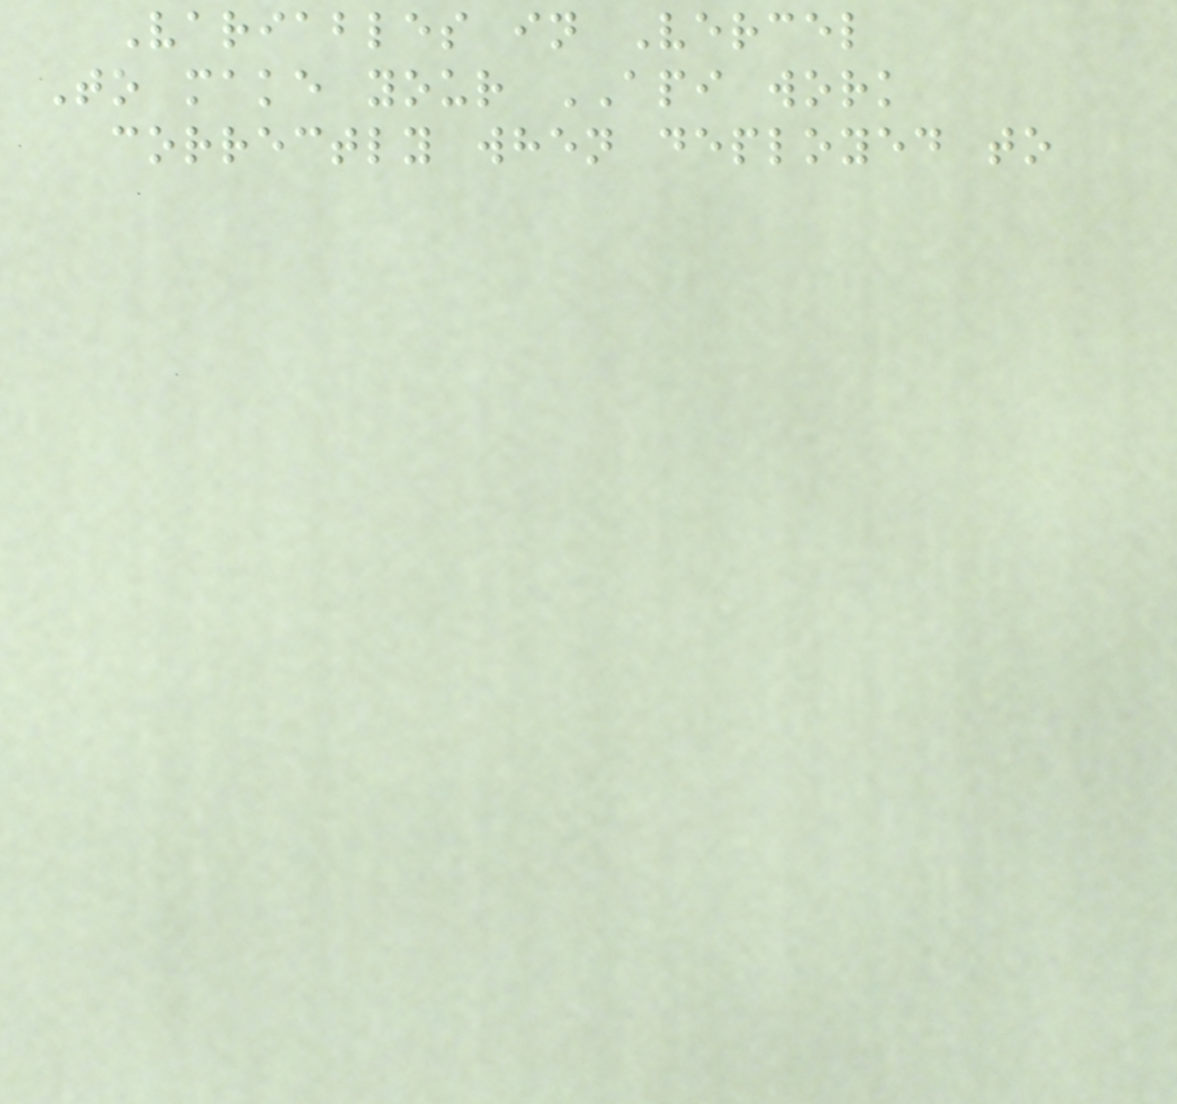Variables in Vercel
To make your API work
correctly when deployed to
